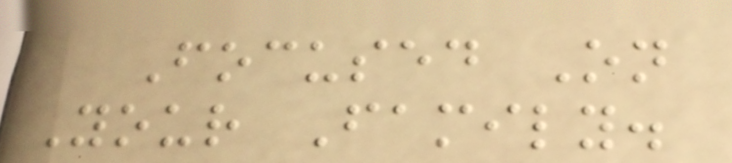Focused On
Your Family.
